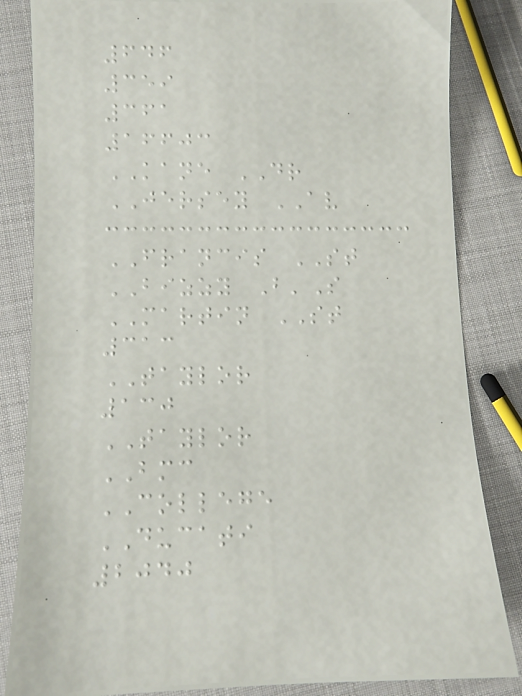646
359
361
16603
KANE DR
JERSEY AV
FRANCIS ST
BIZZY B'S
MARTIN ST
313
TAYLOR
130
TAYLOR
BMC
COLLEGE
DUCATI
2040
